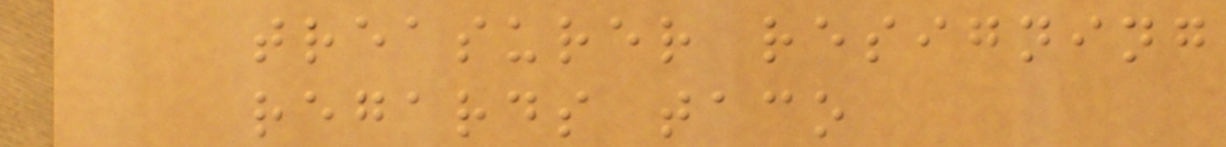treasurer resigning
regards taco
